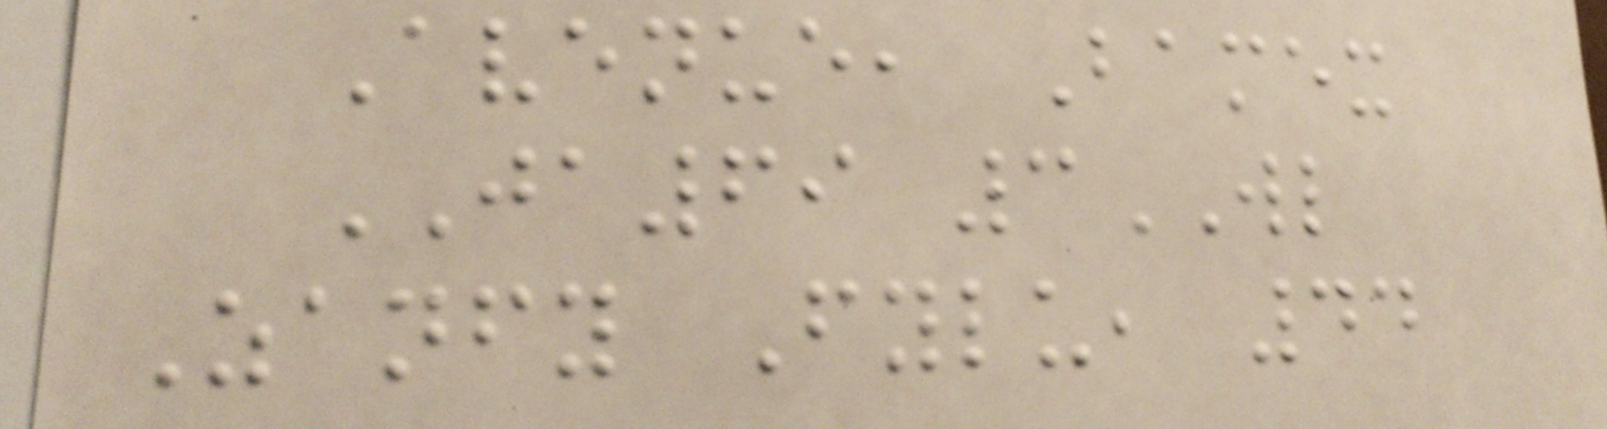Avenue, Bamex
JA69 3WL
Zanfy Fylu, 44
